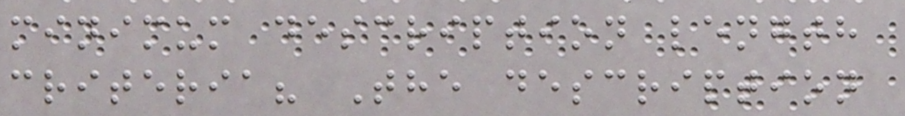minimum description length
criteria? The description
